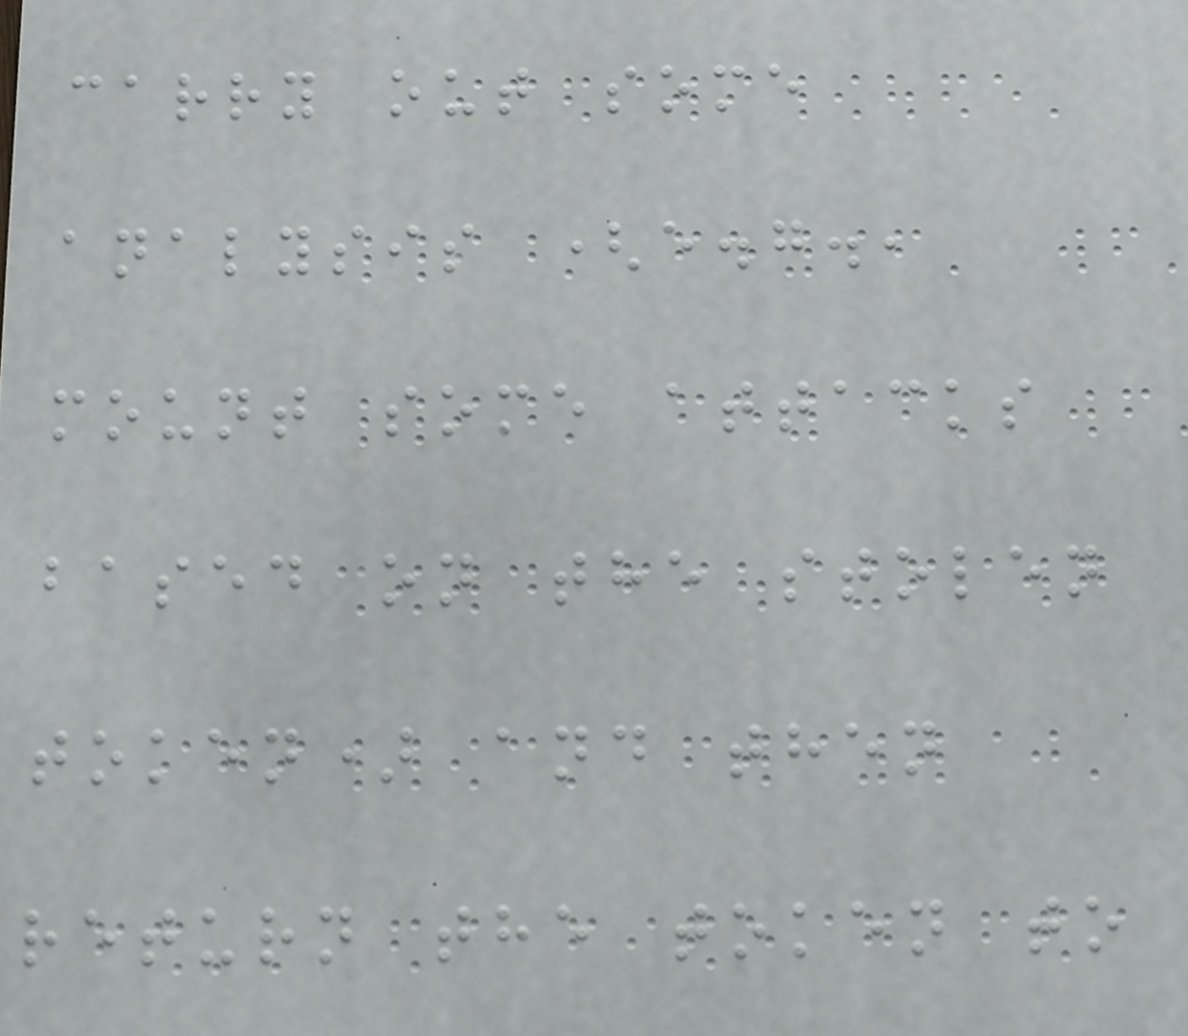carry out some
analysis (e.g.,
mount some attacks
based on the stolen
token) and then
return the token to
